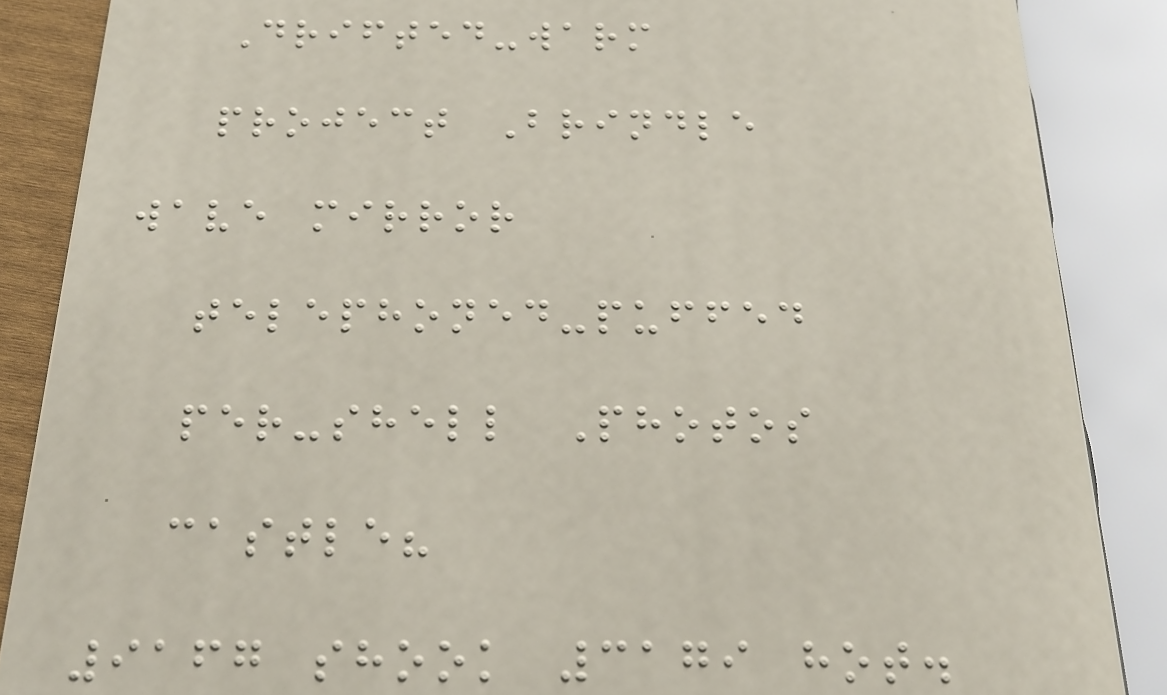Drifted-warm
project Brindle
wave mirror
telephoned-puffed
per-shell Photos
castle?
9167 shook 3179 hot.
